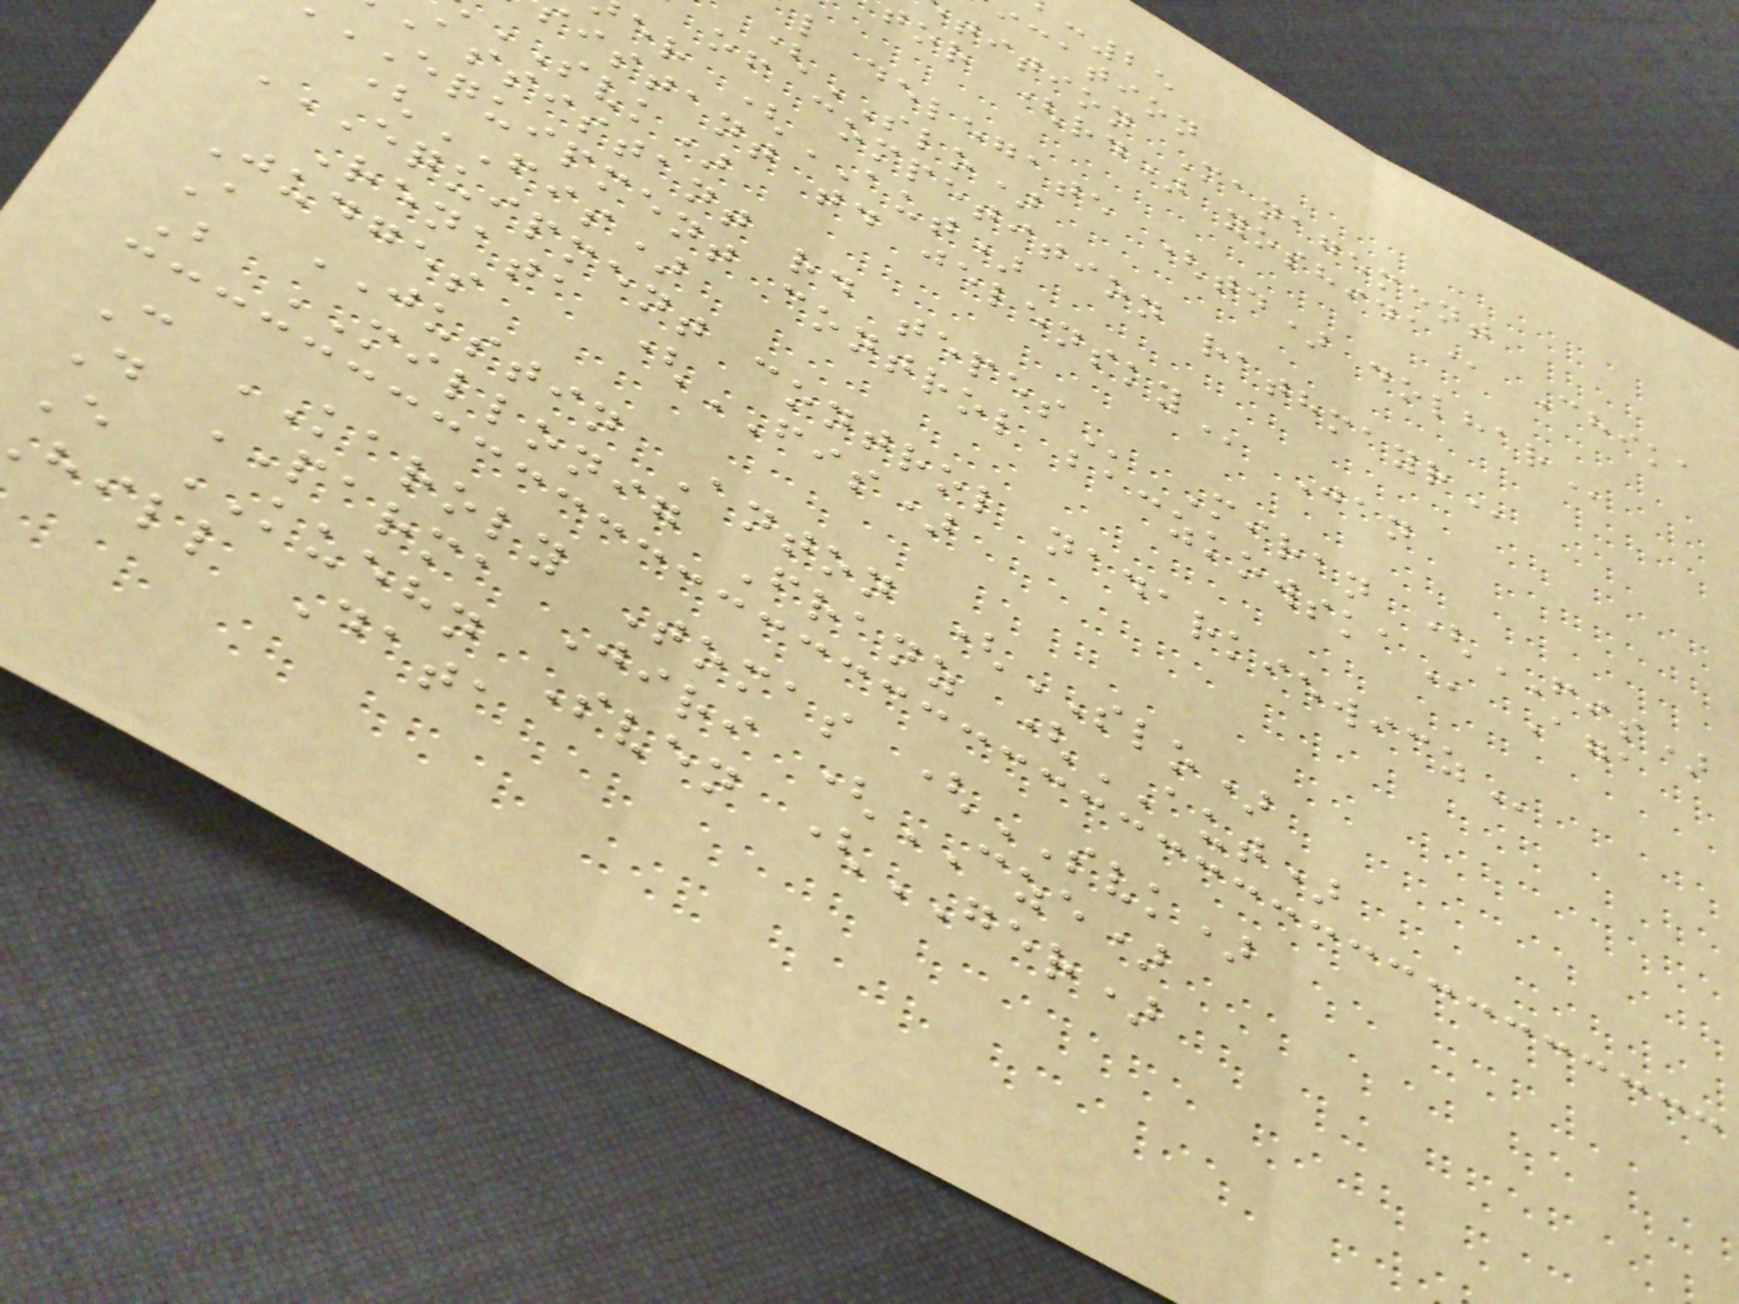ication
tition Management
tor (rd)
l delegate (td)
(SLO)
of competition
er (AUT)
istant td
SVK)
assistant rd
EQUIPMENT control
(FIS)
EQUIPMENT CONTROL NADARKIEWICZ
Renata (FIS)
Judges
A JUSTIN Anton (SLO)
B MILLONIG Franz (AUT)
C KAROLY Tomas (SVK)
D PARMA Jiri (CZE)
E KUEHN Sven (GER)
hill Data
